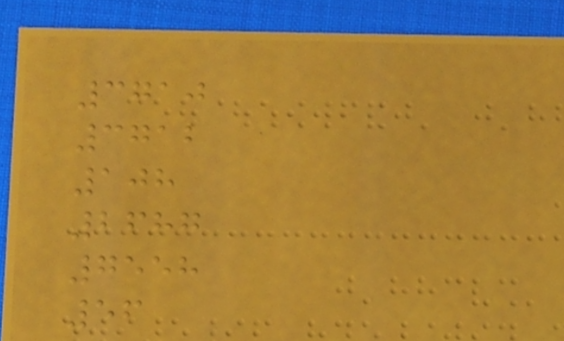3710
3712
108
2687
7558
56
